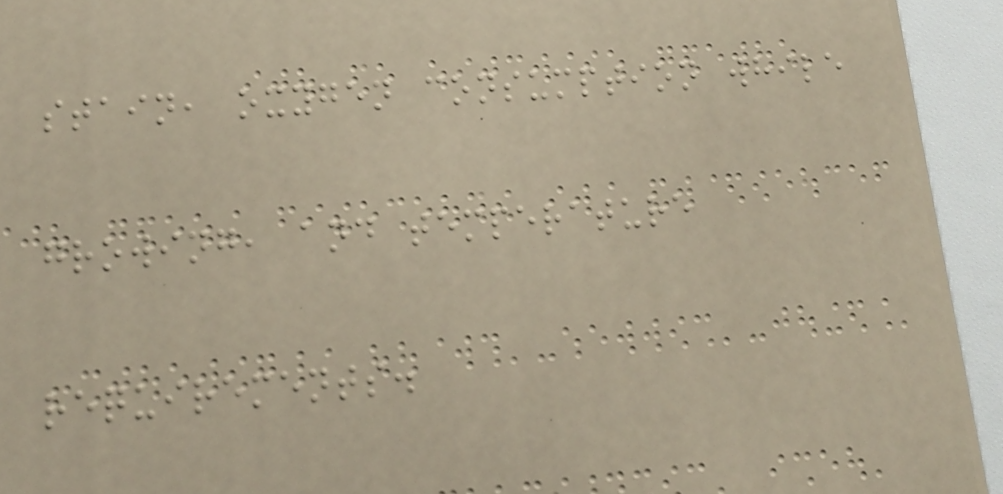stain, oxygen consumption while
growing, and temperature
requirements.
